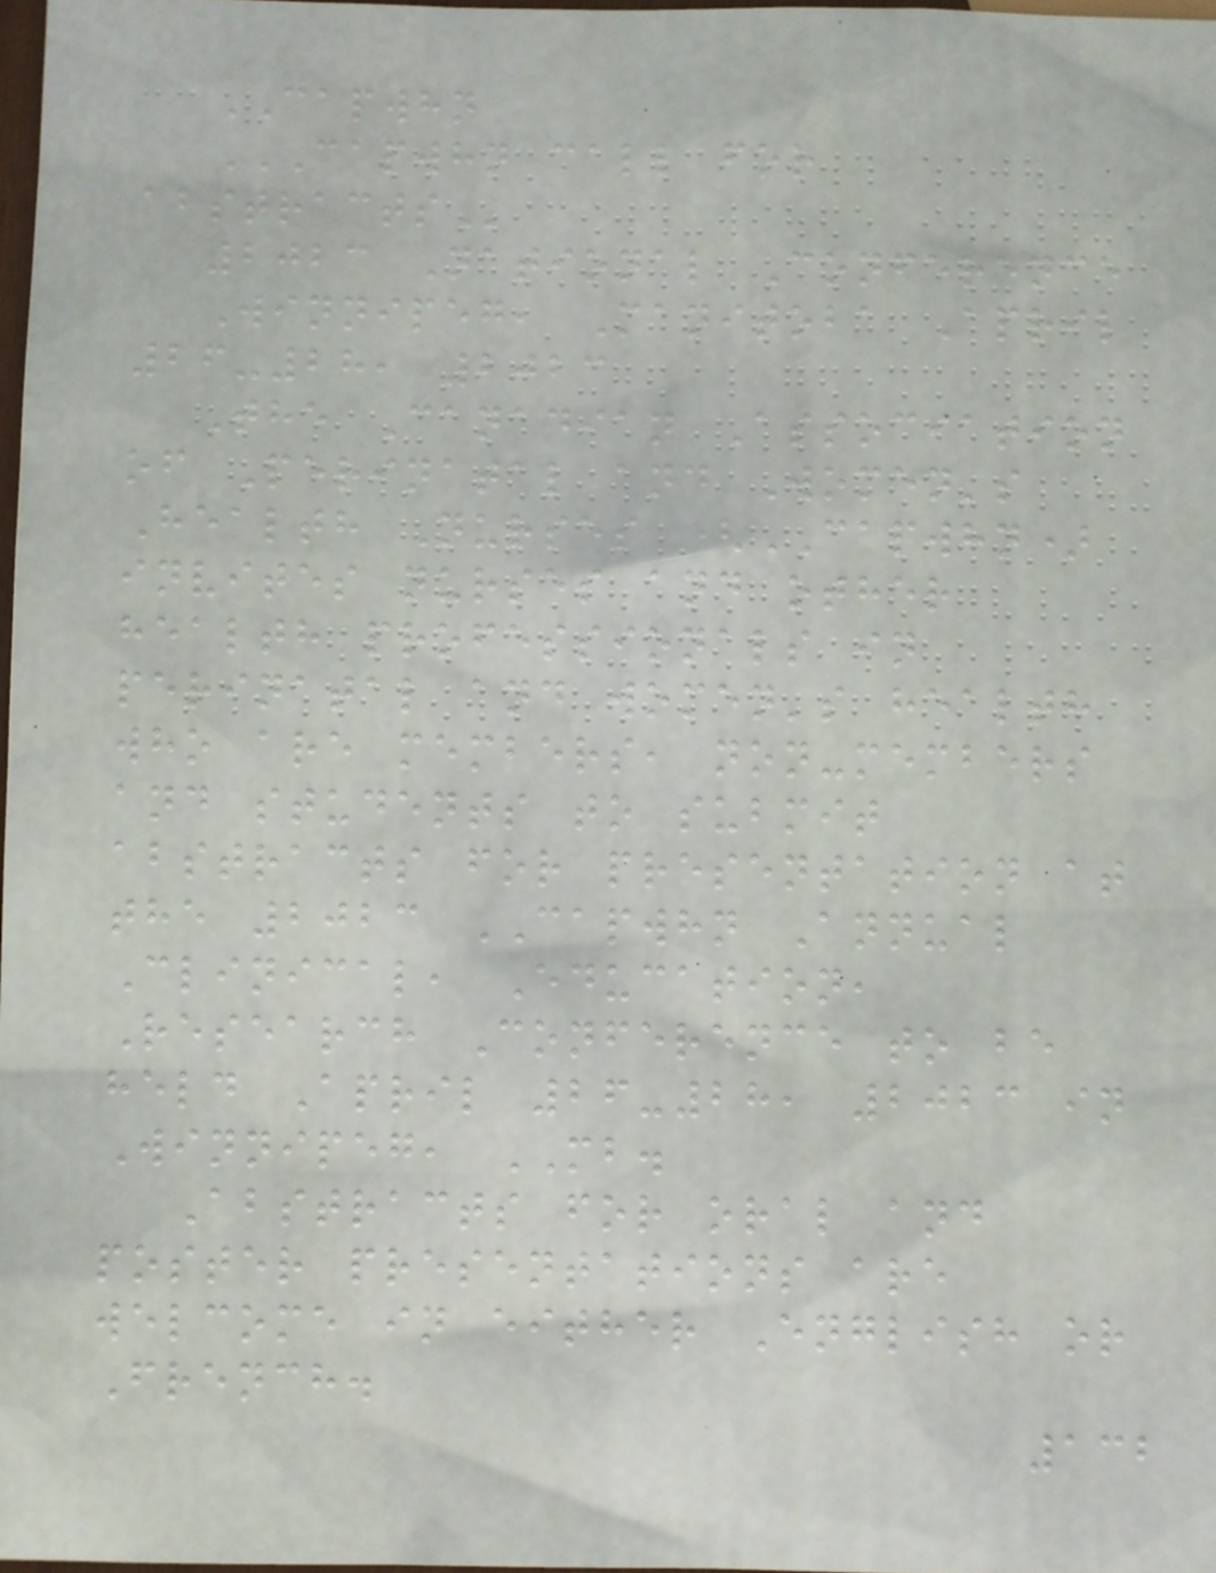CAPWHN
CAPWHN CALL FOR
ABSTRACTS
2023 National Conference
Winnipeg, Manitoba April
26-28, 2023
The Canadian Association
of Perinatal and Women's
Health Nurses (CAPWHN)
invites nurses and other
health professionals in
perinatal and women's health
who are members, non-members
and students to submit
abstracts for presentation at
the 2023 CAPWHN Annual
Clinical, Education,
Research Conference to be
held April 26-28, 2023 in
Winnipeg, MB.
Abstracts for oral and
poster presentations are
welcome in either English or
French.
132
